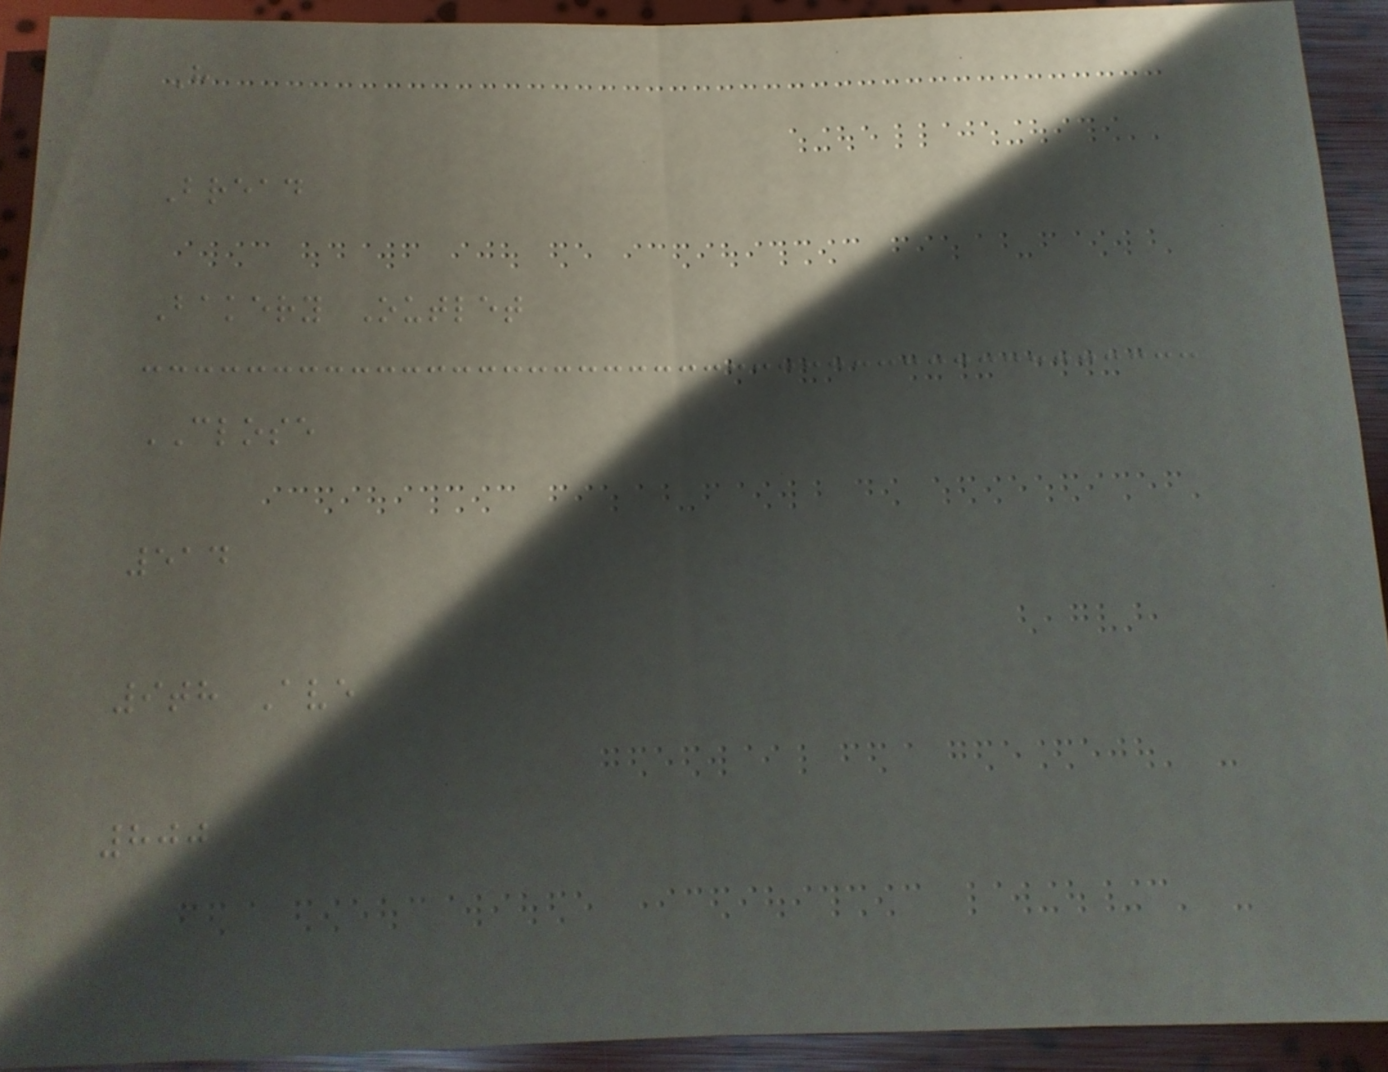H
Bread
Bakery Outlet
CLOSE
514
9th Ave
800
